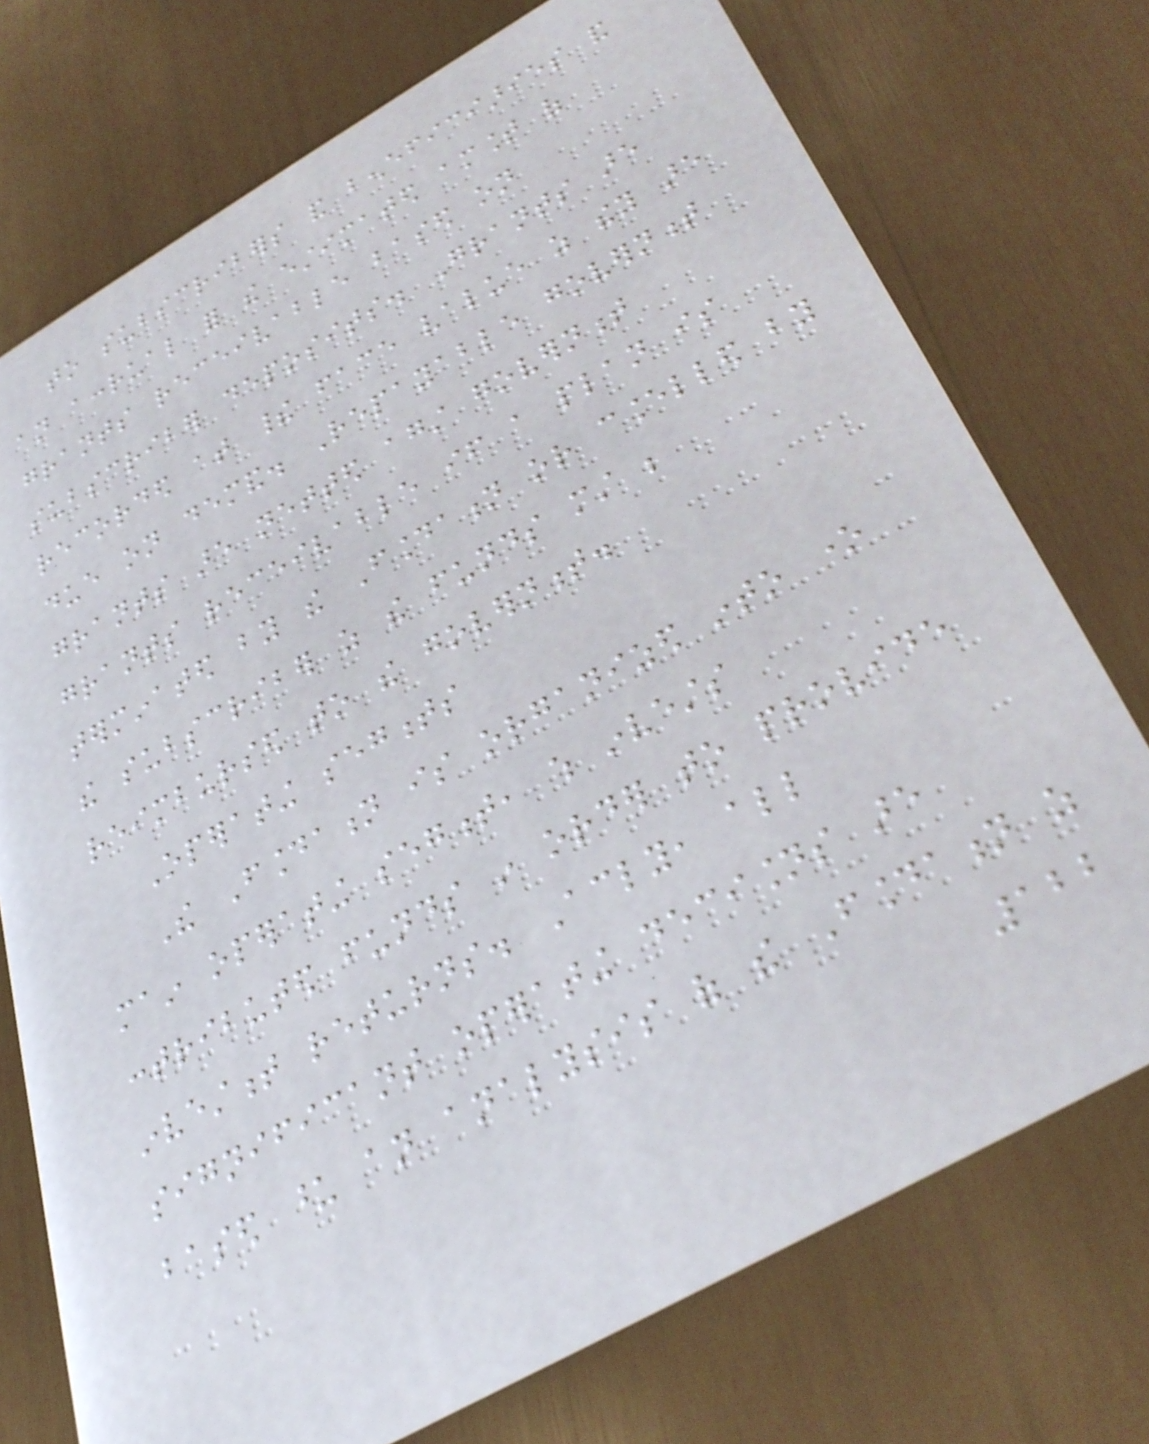to subscribers and beneficiaries and
an accrual for the estimated amount of
grants receivable based on
subscriber deposits. Grants are
recorded at their face value as they are
due on demand. Repayable government
grants are netted against government
grants receivable if a plan is
terminated by the Foundation or cancelled by
the subscriber as the funds must be
reimbursed to the government.
Operating segments
The Foundation is organized into one
main operating segment, which invests
contributed funds in order to provide
investment returns. Accordingly, all
significant operating decisions are
based upon an analysis of the Foundation as
122
